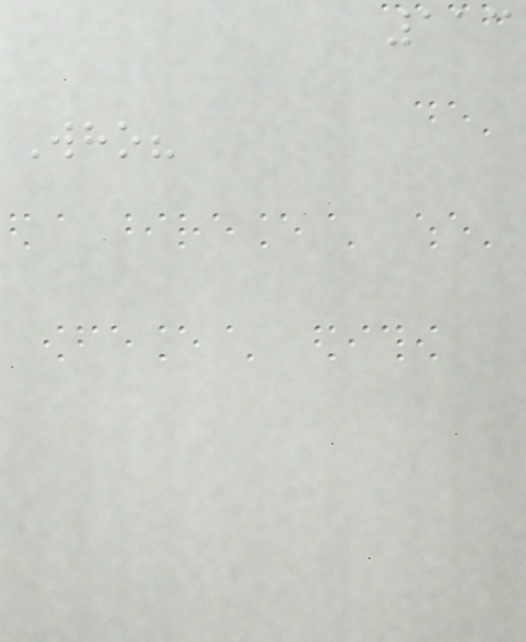113
Who?
